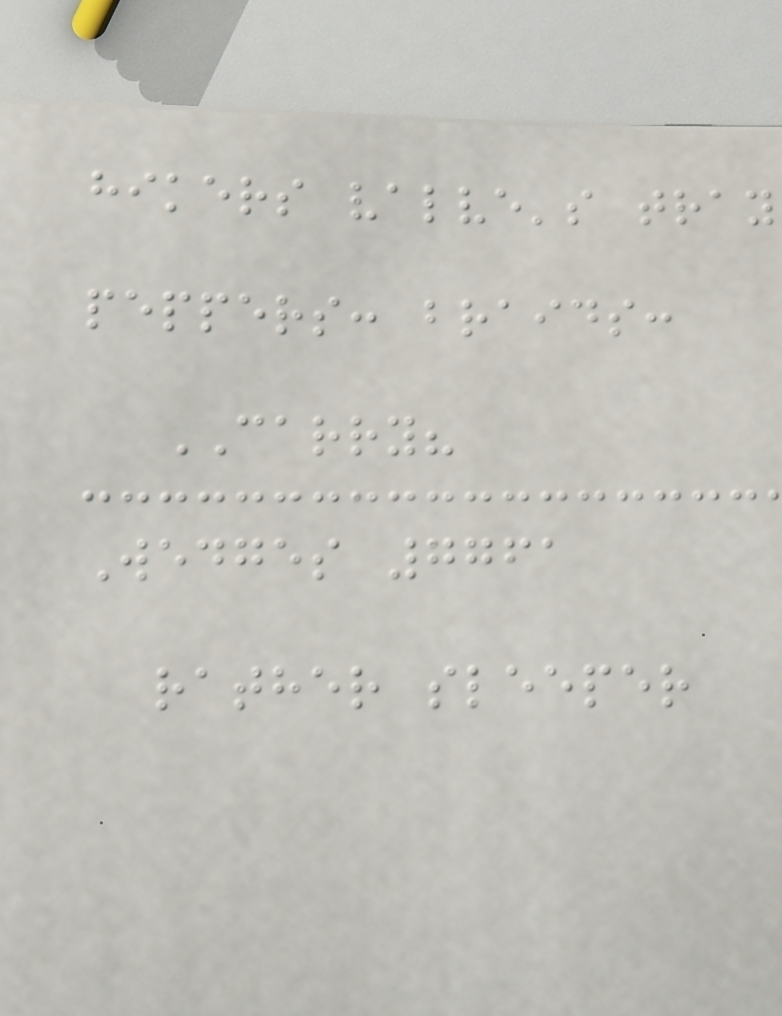hikers valve's tray
peppers: braids:
CARRY?
Wedges 7761
rather sleeper
